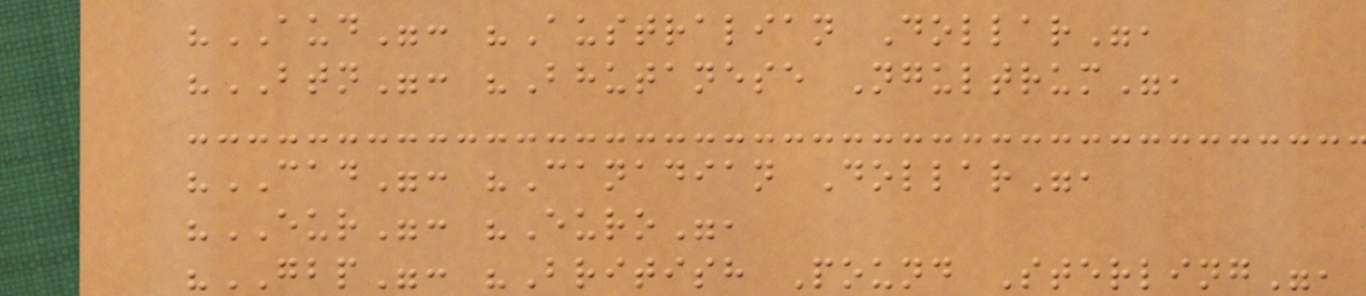"AUD": "Australian Dollar",
"BTN": "Bhutanese Ngultrum",
"CAD": "Canadian Dollar",
"EUR": "Euro",
"GBP": "British Pound Sterling",
